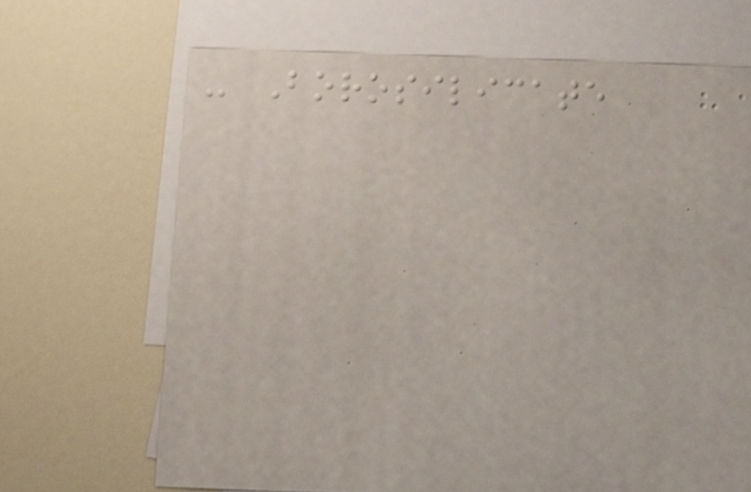- Borosilicate
